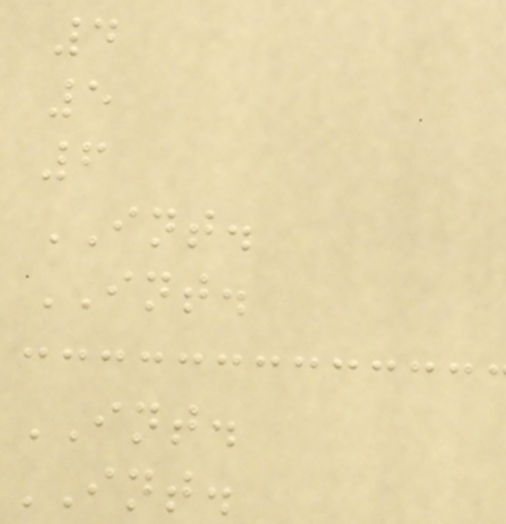4
5
6
INT.
INT.
INT.
INT.
